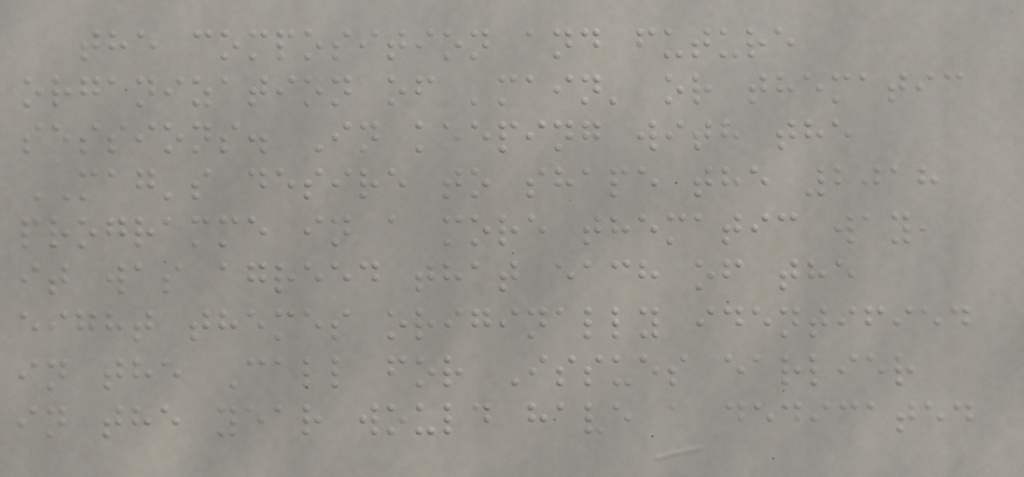the composition and future
organization of 'main' or thematic
sessions. In keeping with the
MAG's desire to shape the 2018
programme in a more thematic way,
it was agreed that each of the
eight themes originally identified
in the Call for Issues earlier
in the year would have a dedicated
